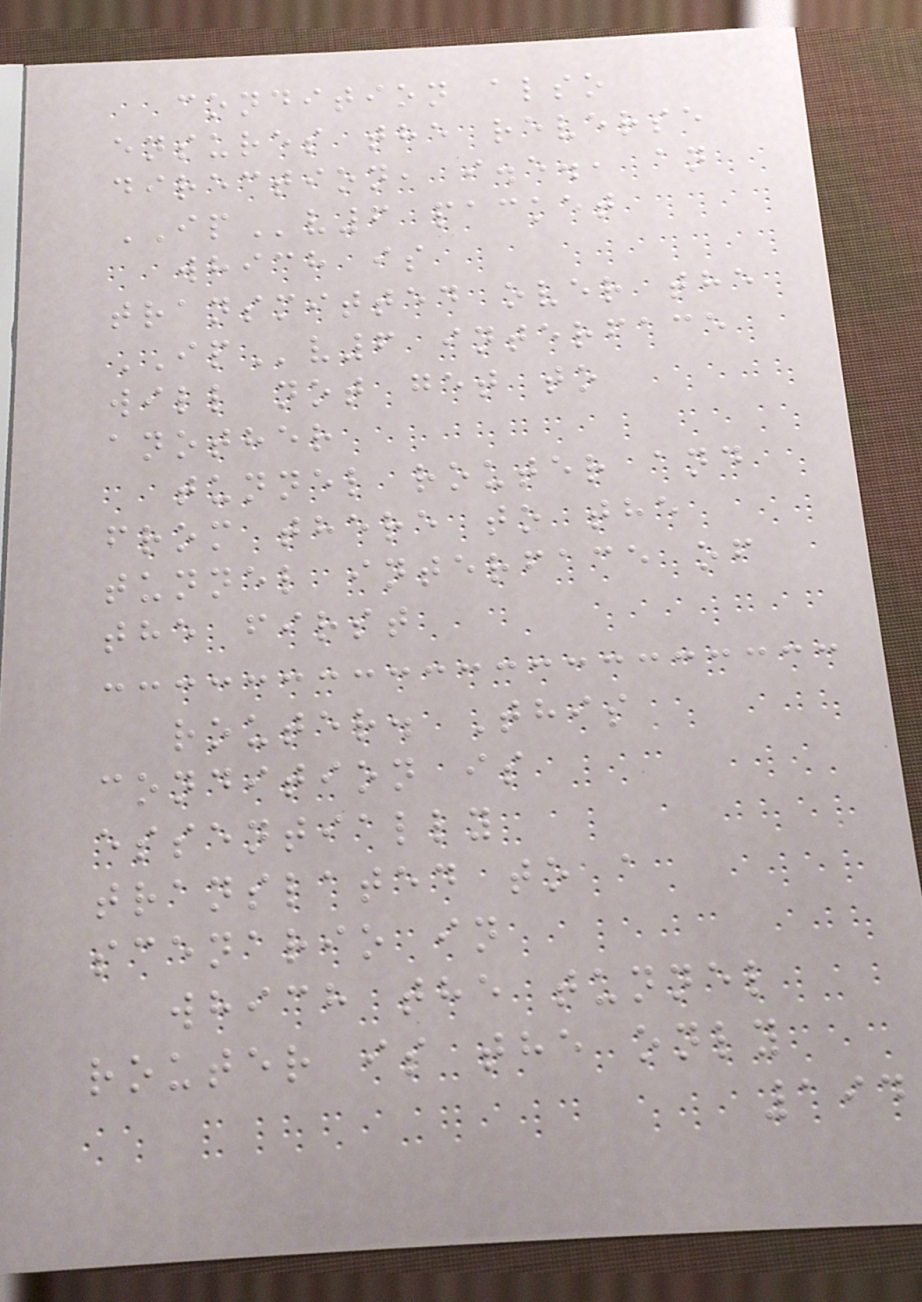condition also
ensures the reverse
direction, i.e., an
IPv6 packet
which is
transmitted over the
IPv6 interface
will not get to
another
tunnel router and
from there to the
tunnel interface of
the first
router. This
condition is
essentially
translated to a
scenario in
which the tunnel
router is the only
194
